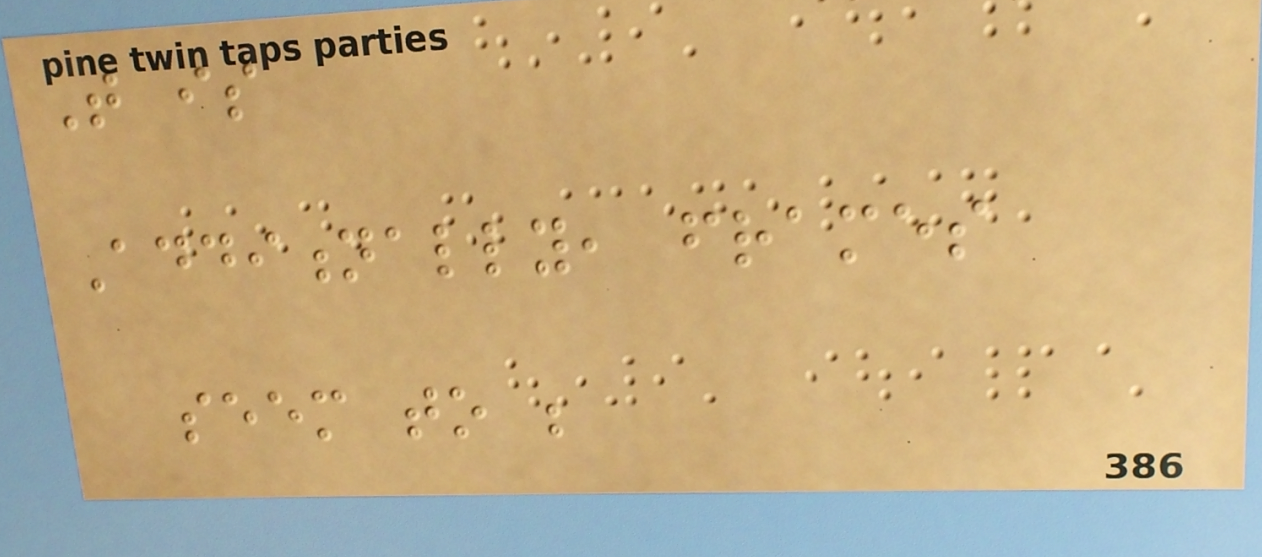That is
Additionally, frames
seem to be
